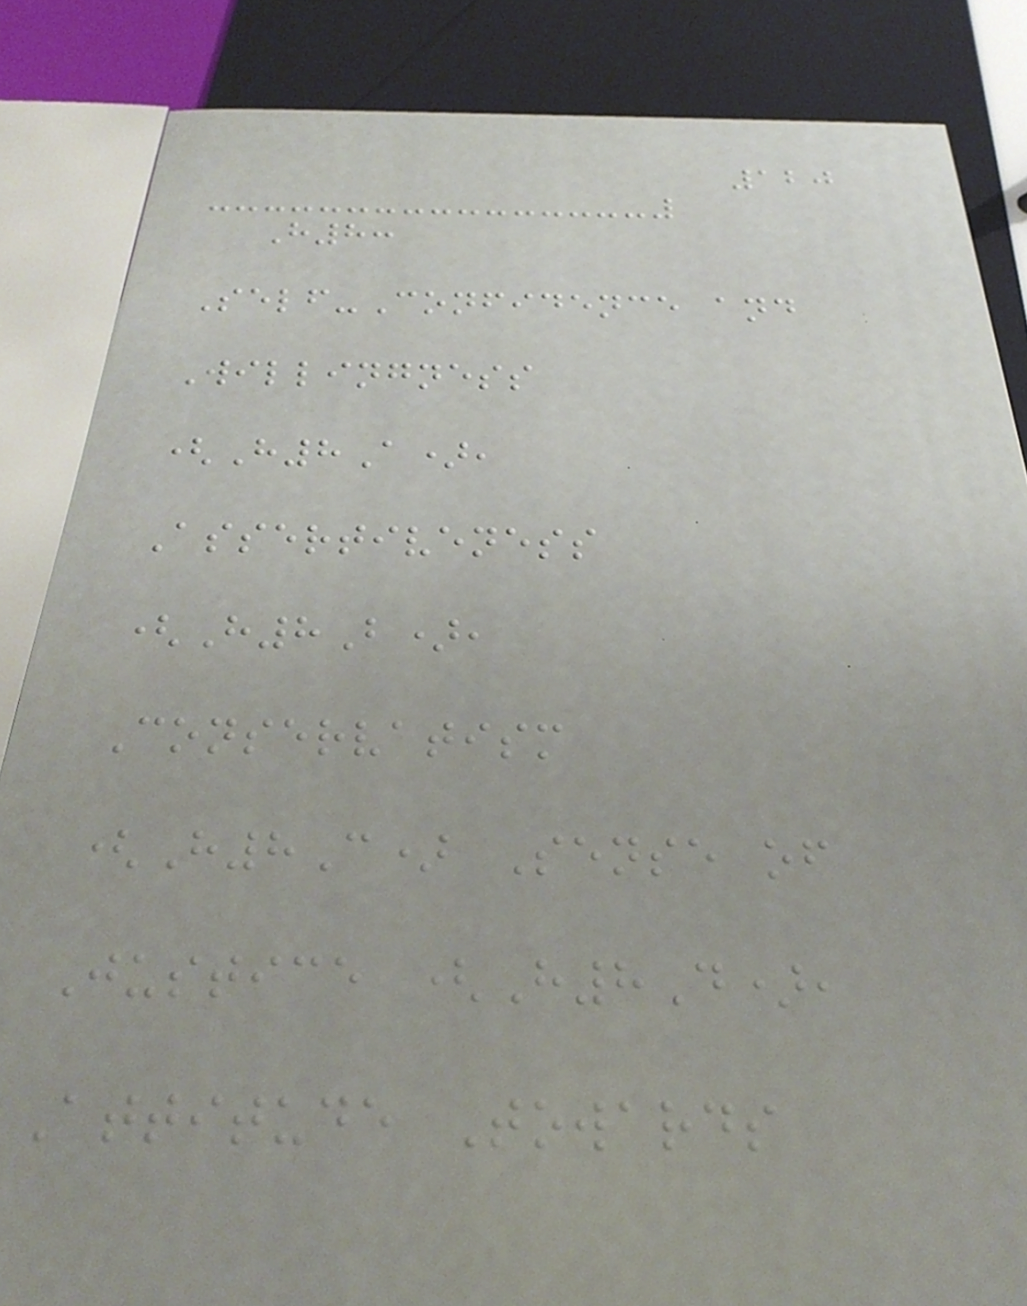120
H8:
Self-Confidence and
Willingness
(H8A),
Assertiveness
(H8B),
Conservatism
(H8C) Sense of
Justice (H8D),
Attitude Towards
